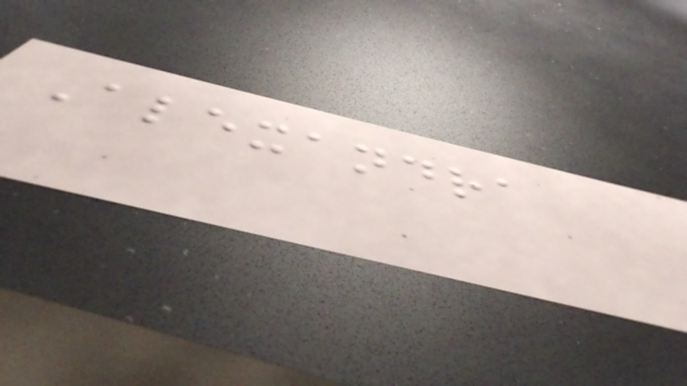Alexandra
